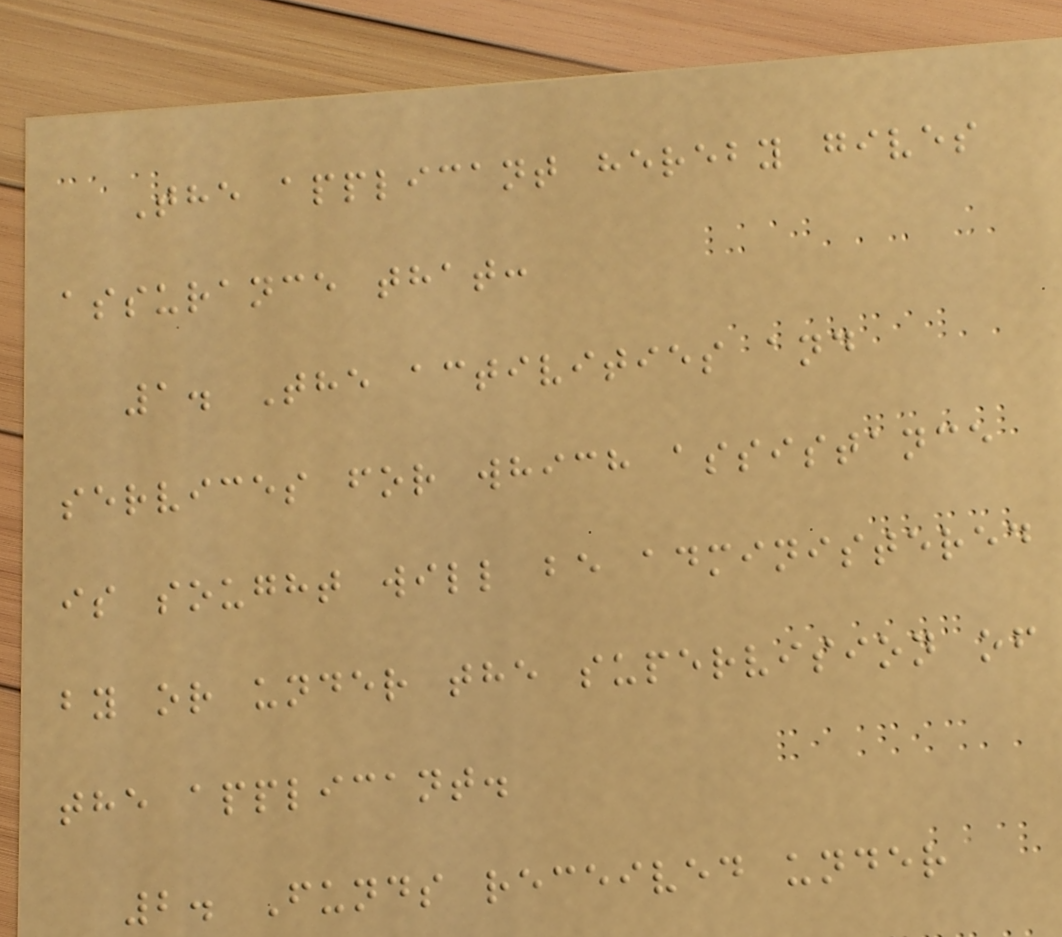The applicant hereby gives
assurance that:
1. The activities and
services for which assistance
is sought will be administered
by or under the supervision of
the applicant.
2. Funds received under
